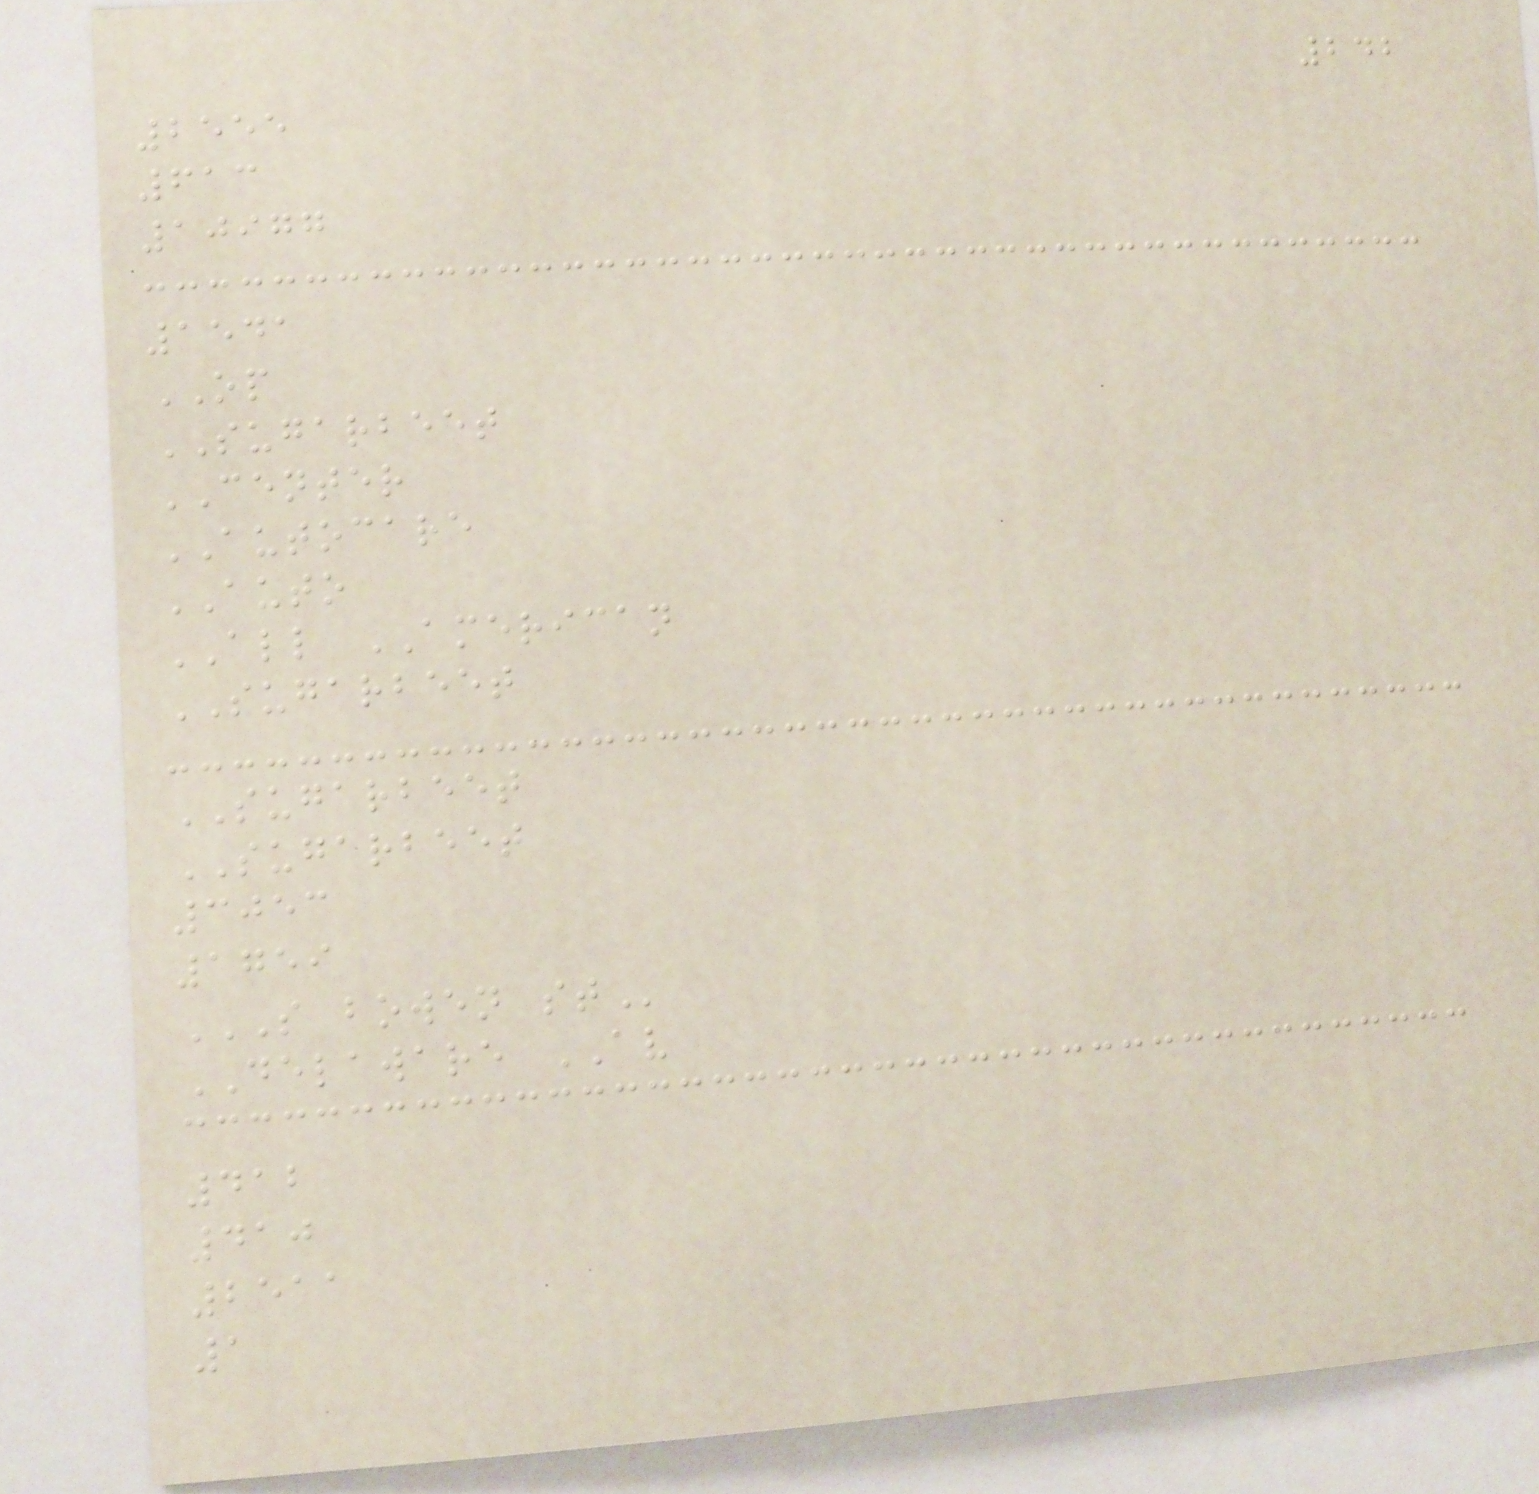242
2555
613
10977
1541
OP
SUGARBEET
CENTER
AUTOCARE
AUTO
ALL AMERICAN
SUGARBEET
SUGARBEET
SUGARBEET
3053
1759
S BOWEN ST
DELAWARE AV
412
410
2511
1
